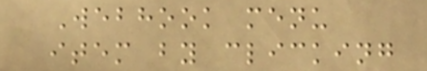Webhook menu
item by clicking
